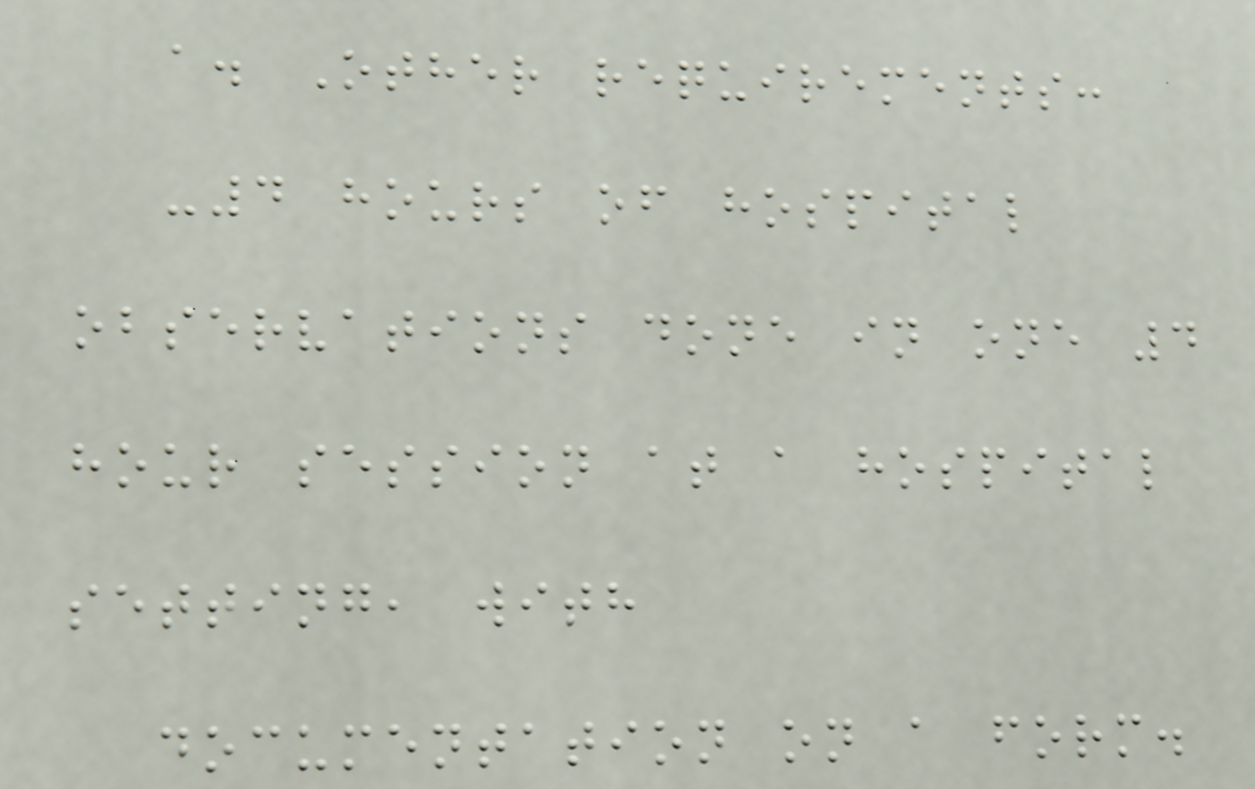a. Other requirements:
-4 hours of hospital
observations done in one 4
hour session at a hospital
setting, with
documentation on a form.
